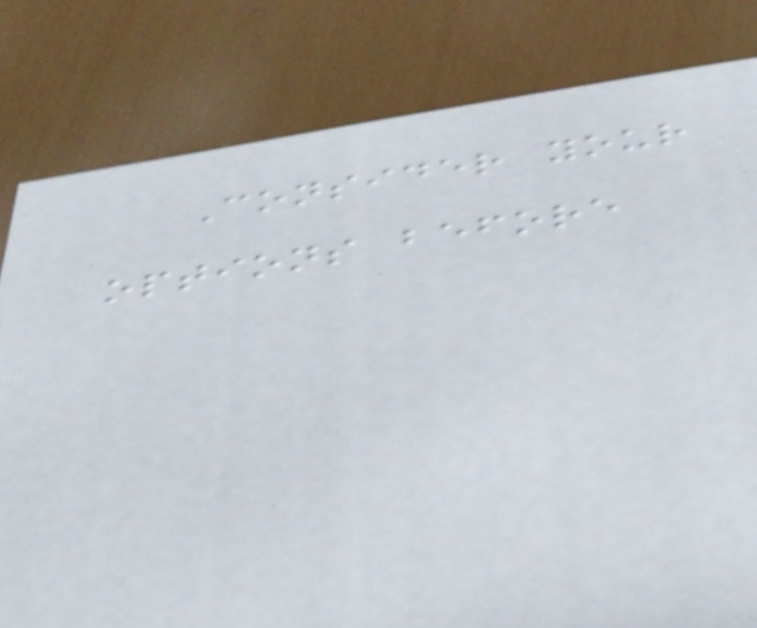Consider your
options before
